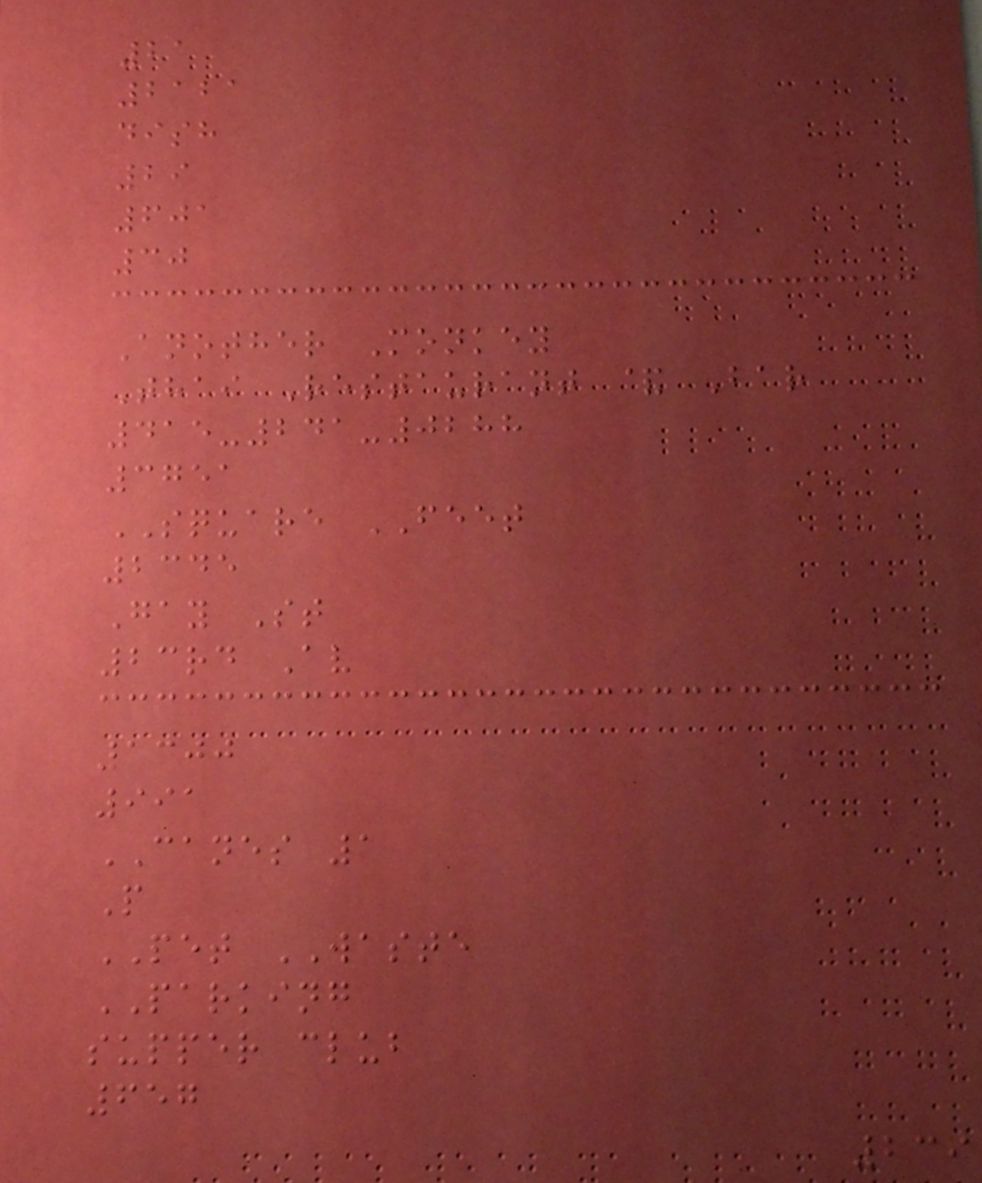21
2121
dish
29
601
30
Another Monkey
Thai Restaurant & Bar
415-241-0288
3751
SQUARE FEET
2345
Gay St
23rd Av
1300
991
CANES 1
P
PET WASTE
PARKING
supper club
657
239
